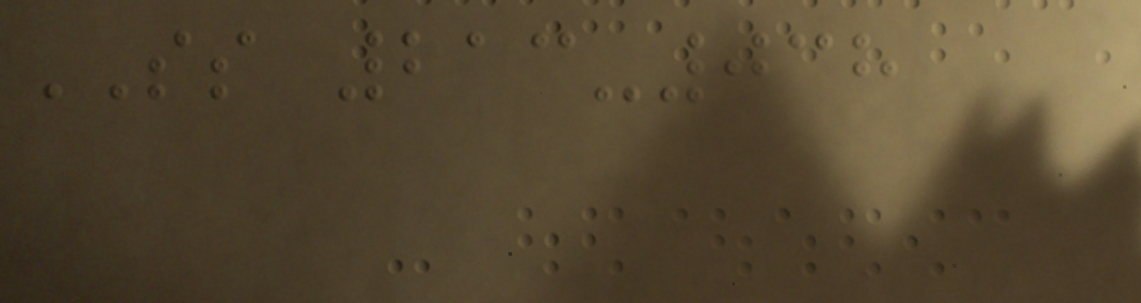SS 213-038
